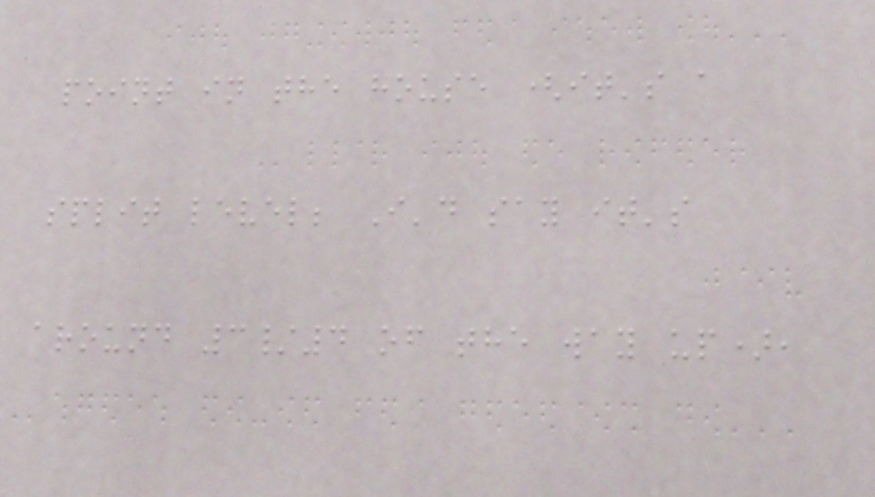point in the house (it's a
split level; I'd say it's
around 3/4 of the way up),
